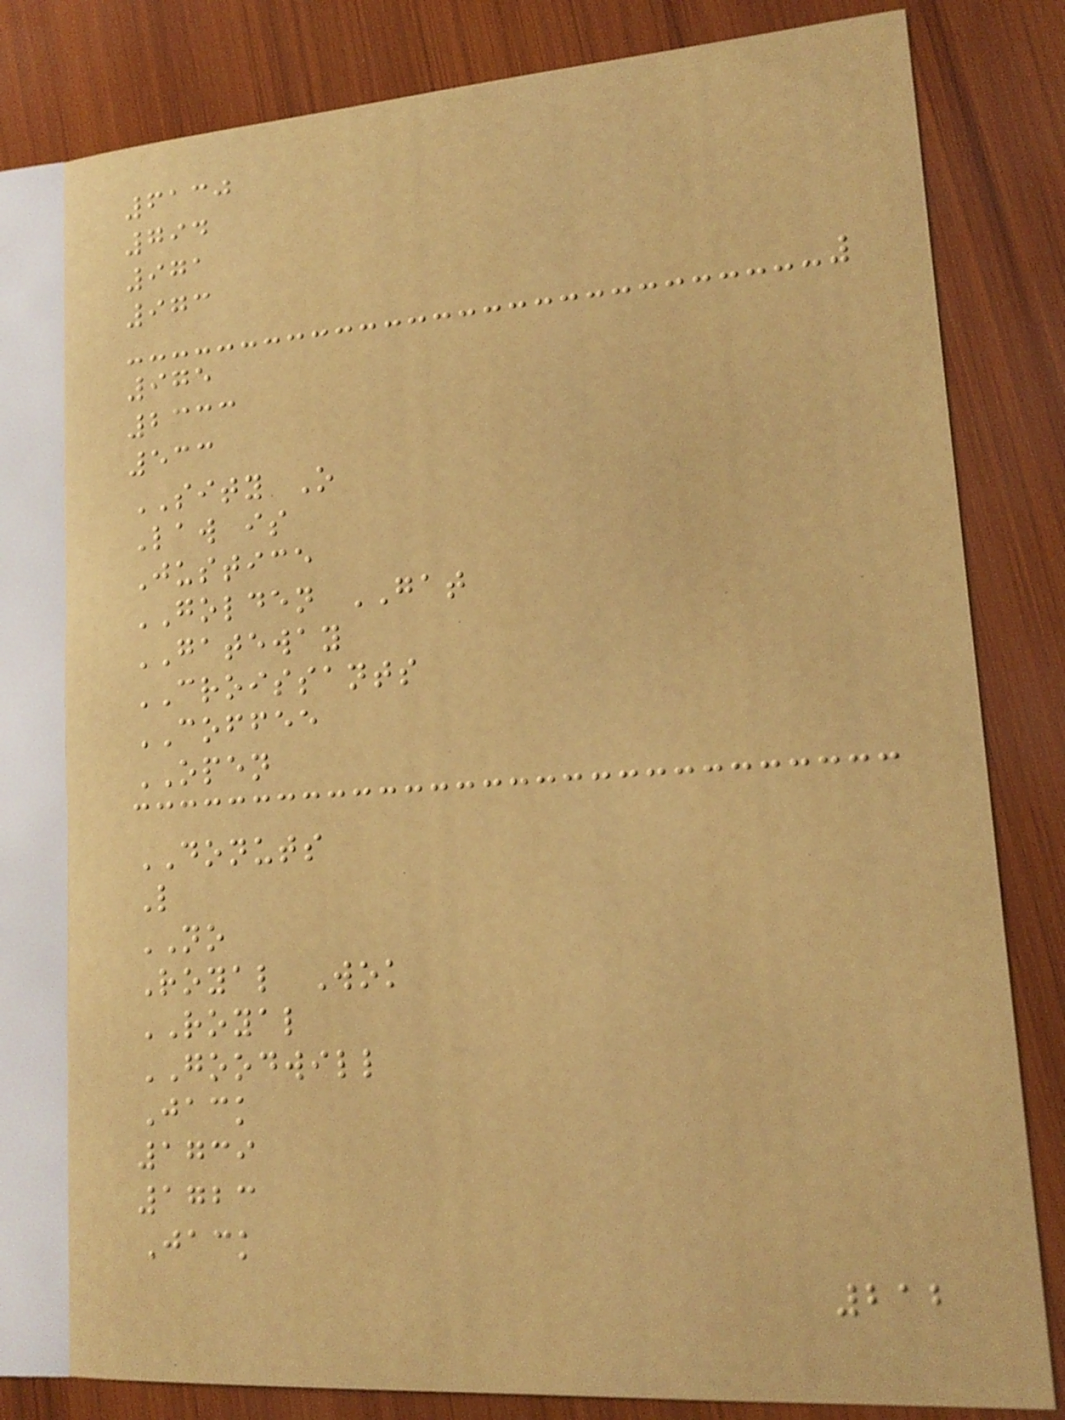6130
794
971
973
975
2333
533
SITY O
Law is
Justice
GOLDEN GAT
GATEWAY
CROISSANTS
COFFEE
OPEN
DONUTS
L
NO
Royal Wok
ROYAL
GOODWILL
Jack
1739
1723
Jack
212
